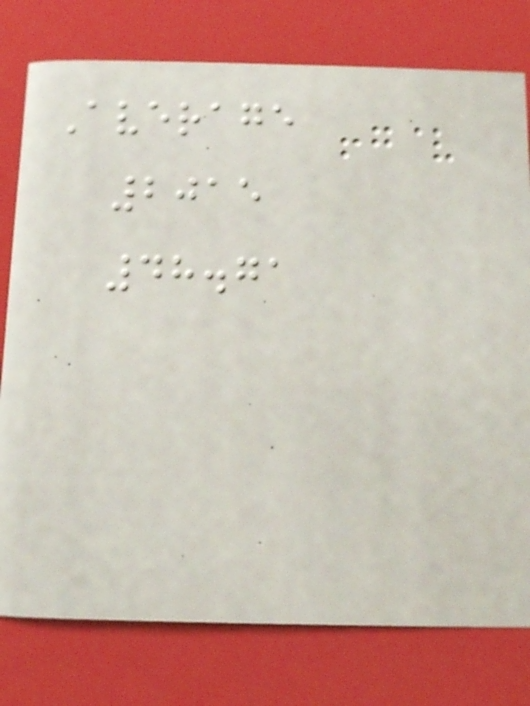Average
2015
48.71
